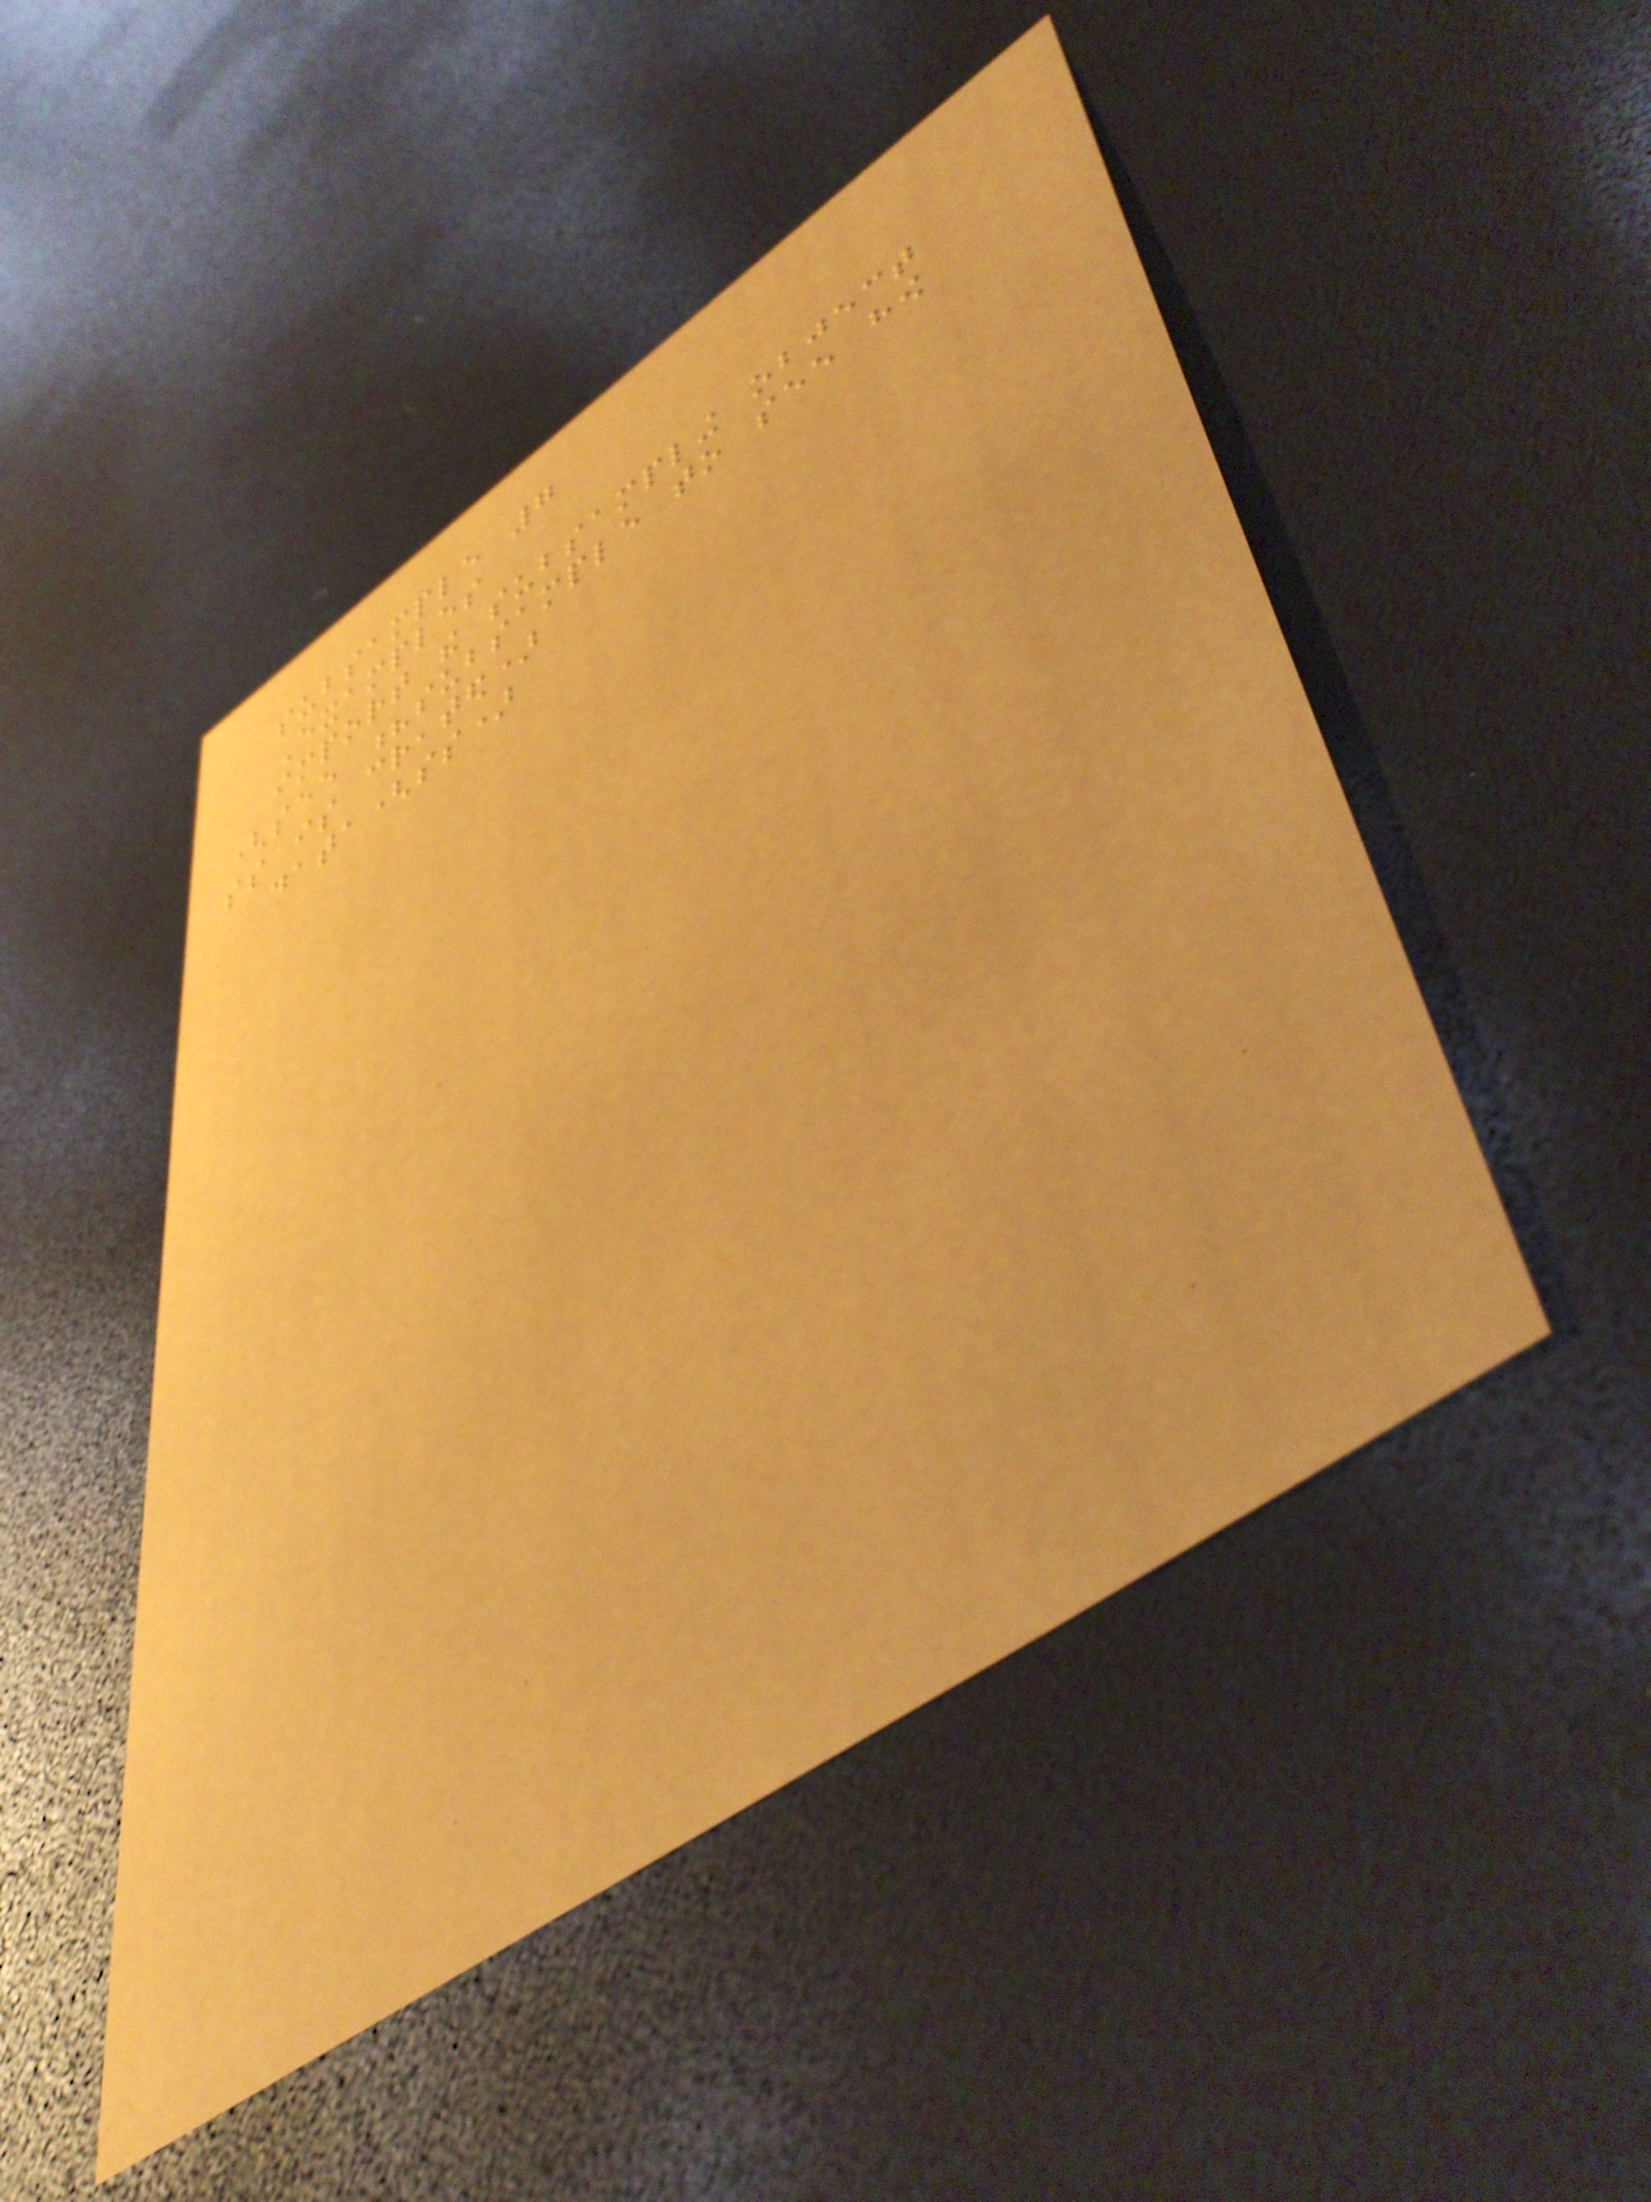subsample 7
Examples
import the subsampling object
(see ?subsample to see how
ss is created)
data(ss)
